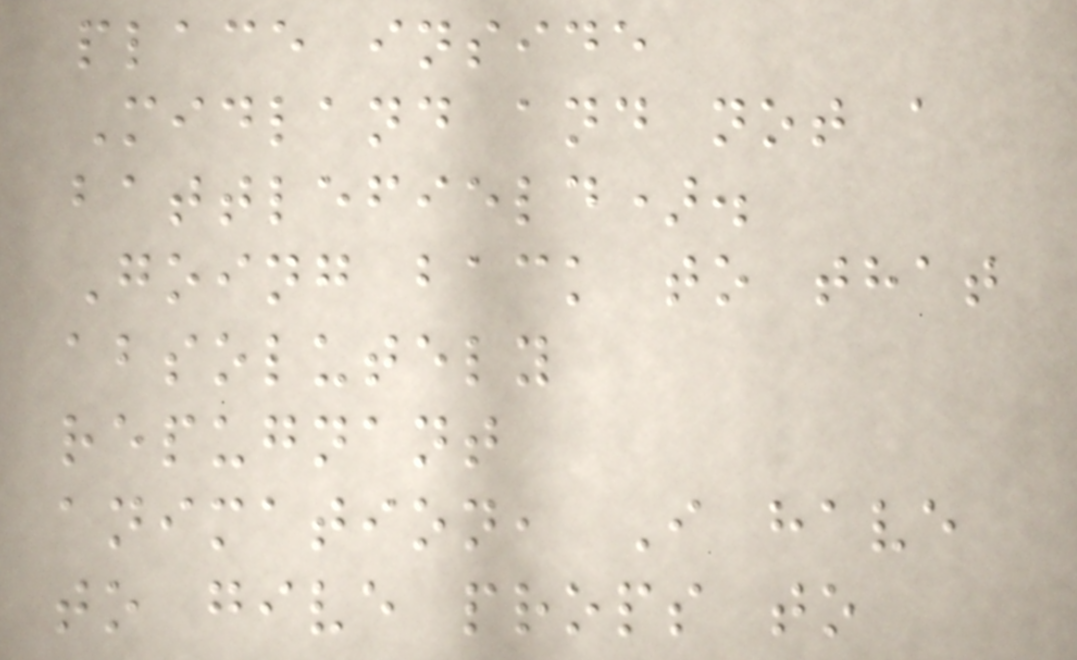place inside
Midland and not a
battlefield).
Going back to that
absolutely
repugnant
animation, I have
to give props to
